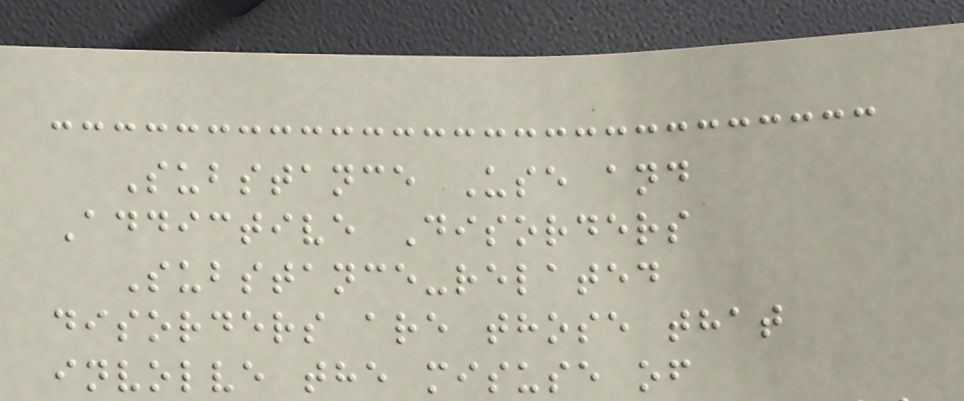Substance Use and
Addictive Disorders
Substance-related
disorders are those that
involve the misuse of
